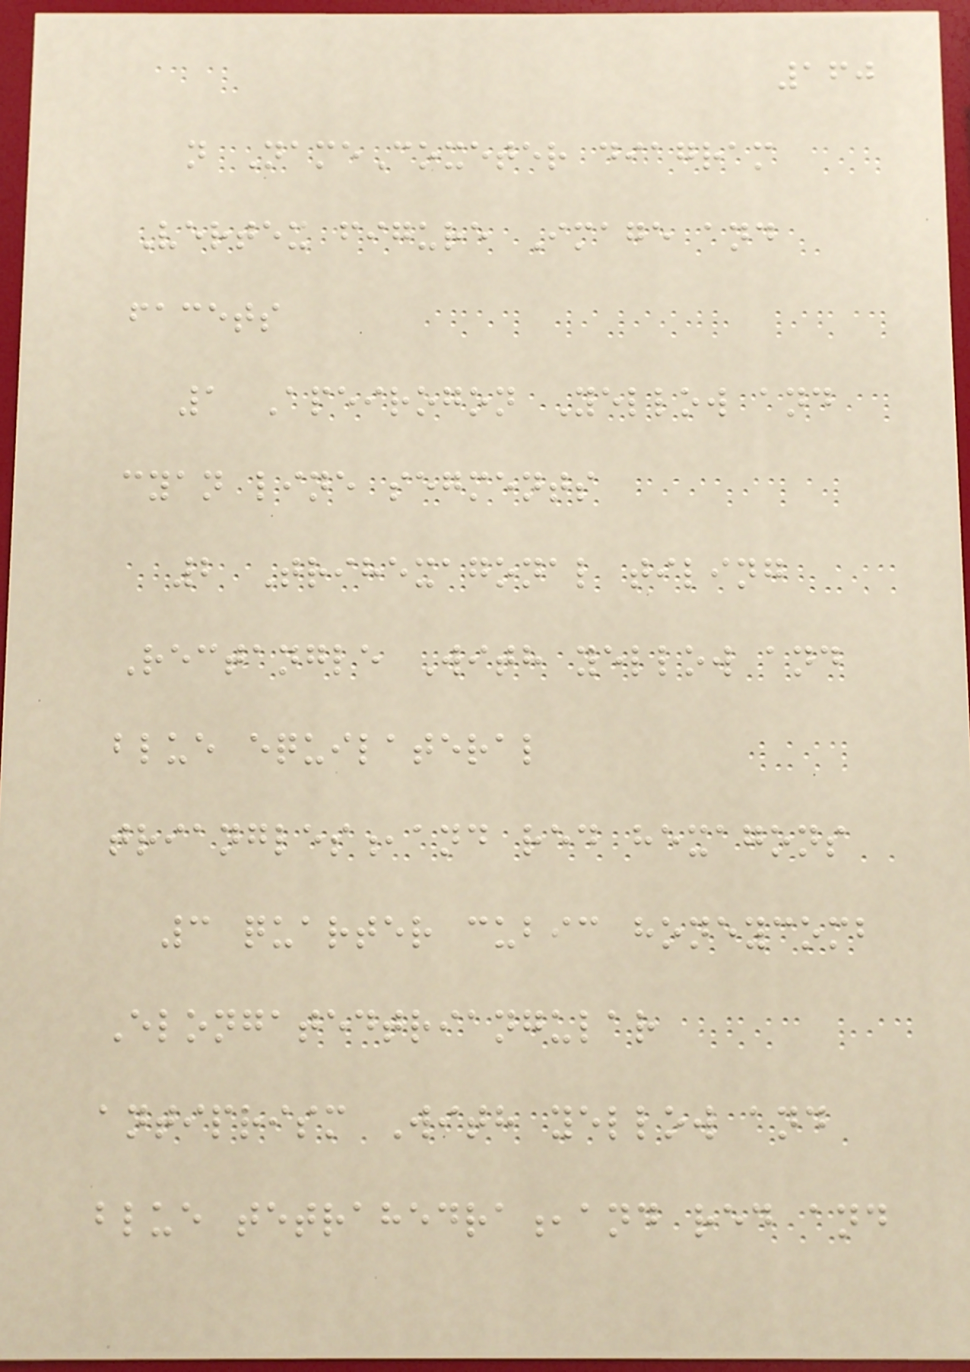160
n NameCoxeter diagram
Vertex figure Image and
facets
1 Apeirogon Yellow and
cyan line segments
2 Trihexagonal tiling
Rectangle With yellow and
blue equilateral
triangles,and red hexagons
3 quarter cubic honeycomb
Elongatedtriangular
antiprism With yellow and
blue tetrahedra,and red and
